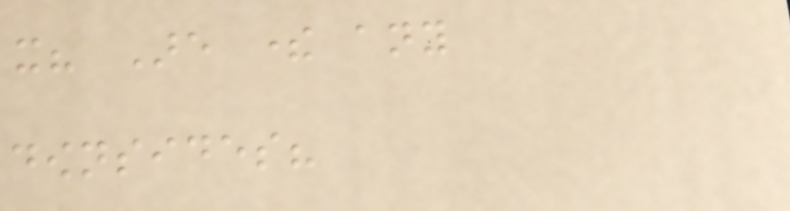it? Are there any
downsides?
